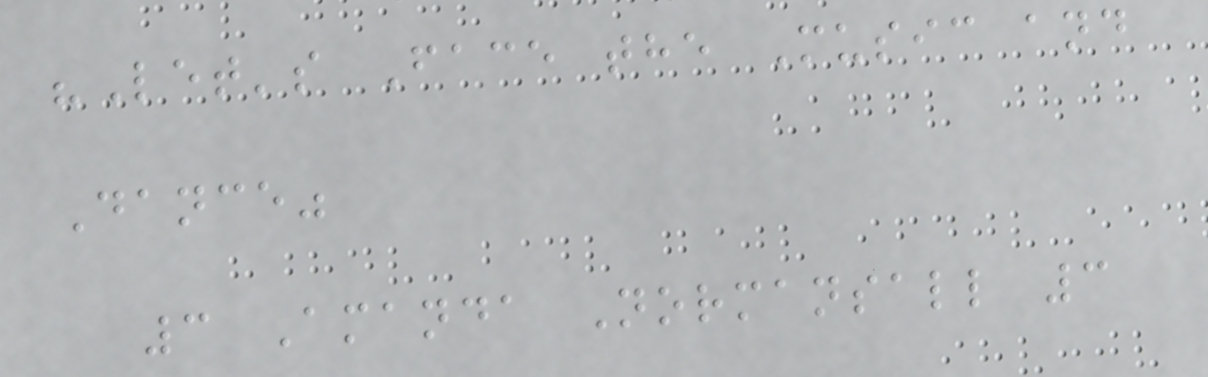"Let's Face the Music and
Dance"
3 Amanda Normansall 3
